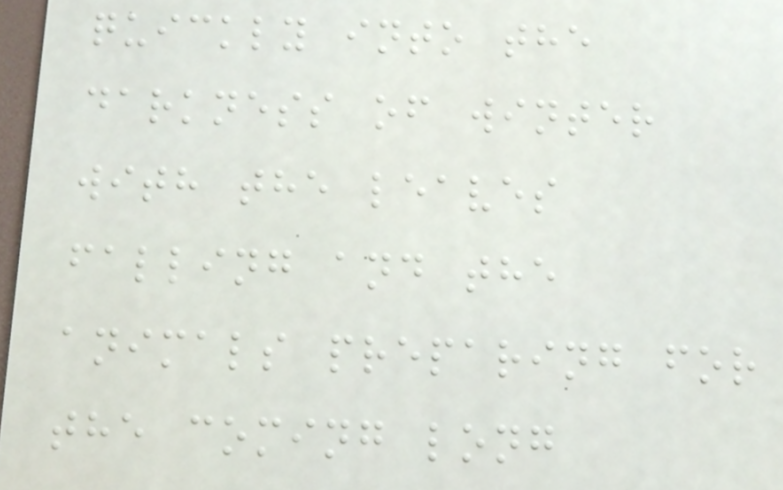quickly into the
darkness of winter
with the leaves
falling and the
animals preparing for
the coming long
